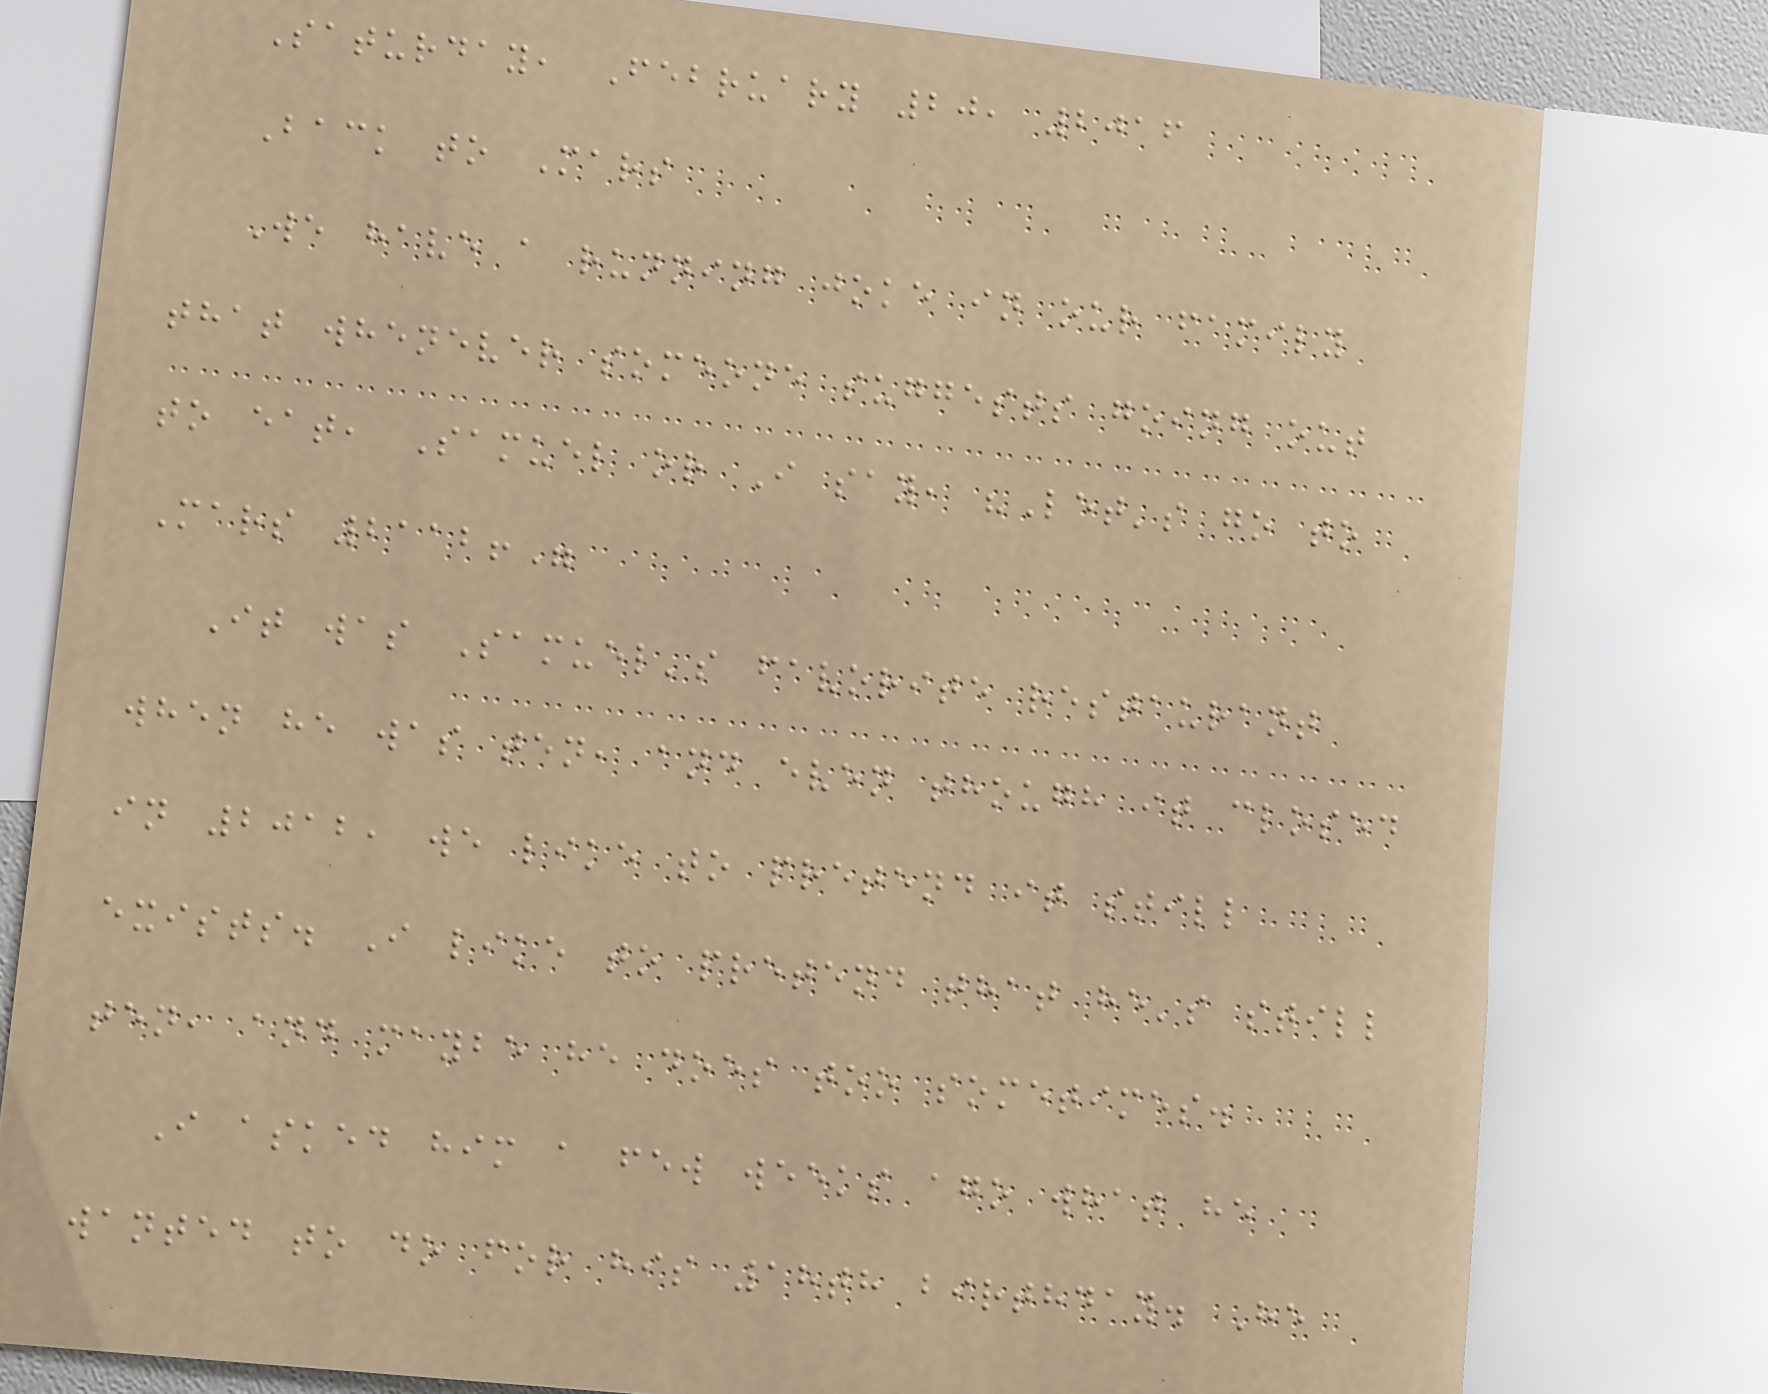Saturday, February 20, 2016
Back to Mars
We have a running joke in our family
that whenever someone suggests going out
to eat, Samuel or I say, "Let's go to
Mars 2112!"
It was Samuel's favorite restaurant
when he was ten, and even though it closed
in 2012, we like to pretend it still
exists. I like to pretend that he's still
ten, and maybe he does too sometimes.
I asked him a few weeks ago what he
wanted to do for his 18th birthday. He
